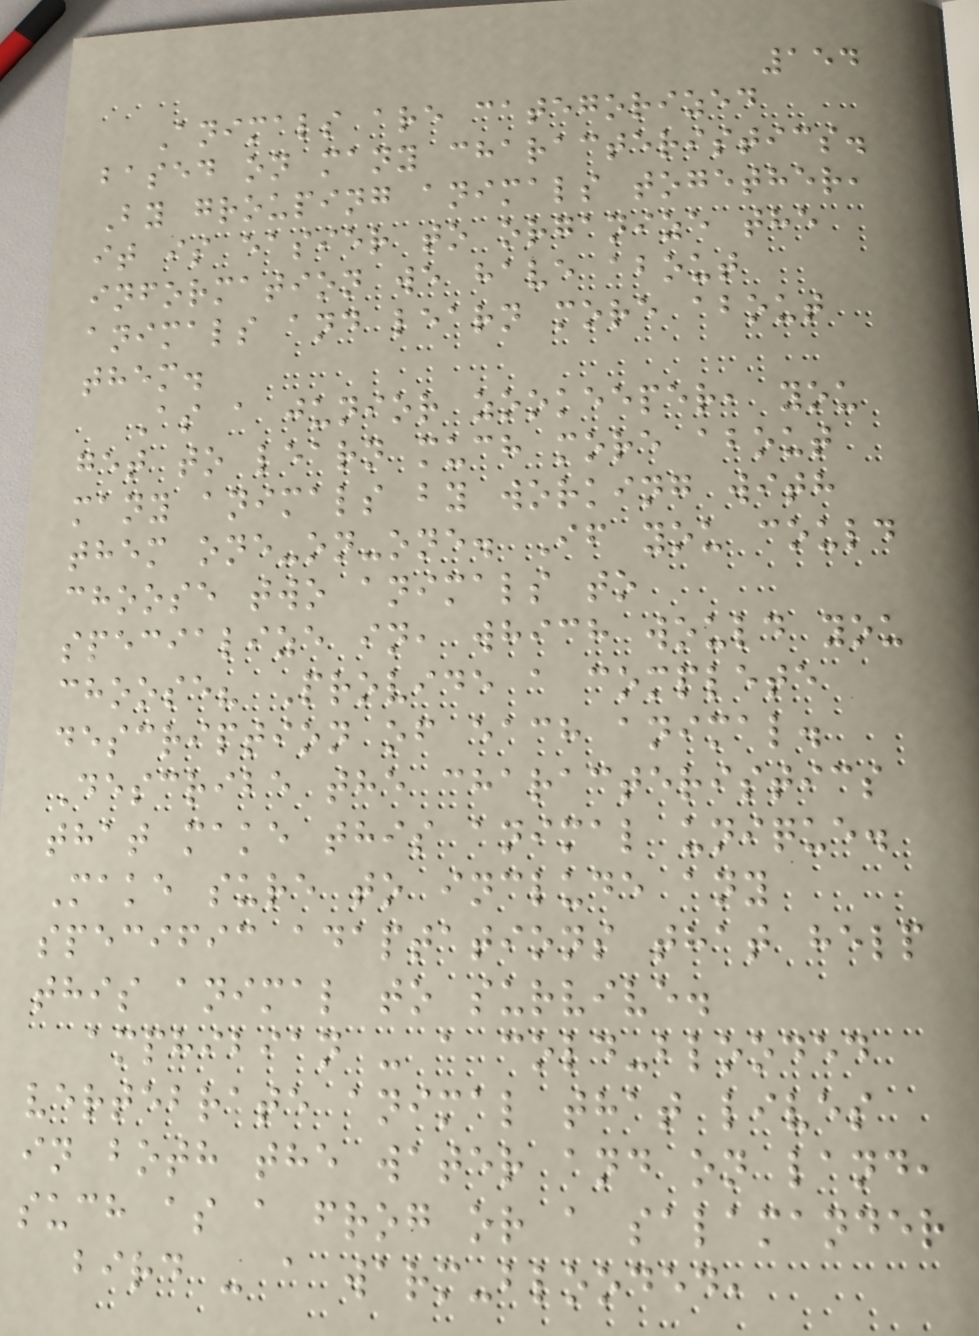154
Animals are categorized
based on many characteristics.
By grouping animals together,
it is easier to organize the
information we have about
animals and learn more about
them.
As a junior zookeeper, you
get to learn much more about
many animals by working with
them one-on-one. If you could
choose two animals to
specialize in, which would you
choose? Provide a complete
description of each animal.
Describe the characteristics
that make this animal unique.
Make sure to include any
specific adaptations that help
this animal to survive.
amphibian - a cold-blooded
vertebrate animal that lives
in both the water and on land,
such as a frog or a salamander
bird - a warm-blooded,
